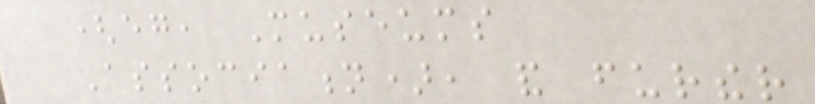(eg, Museums
Association), and further
